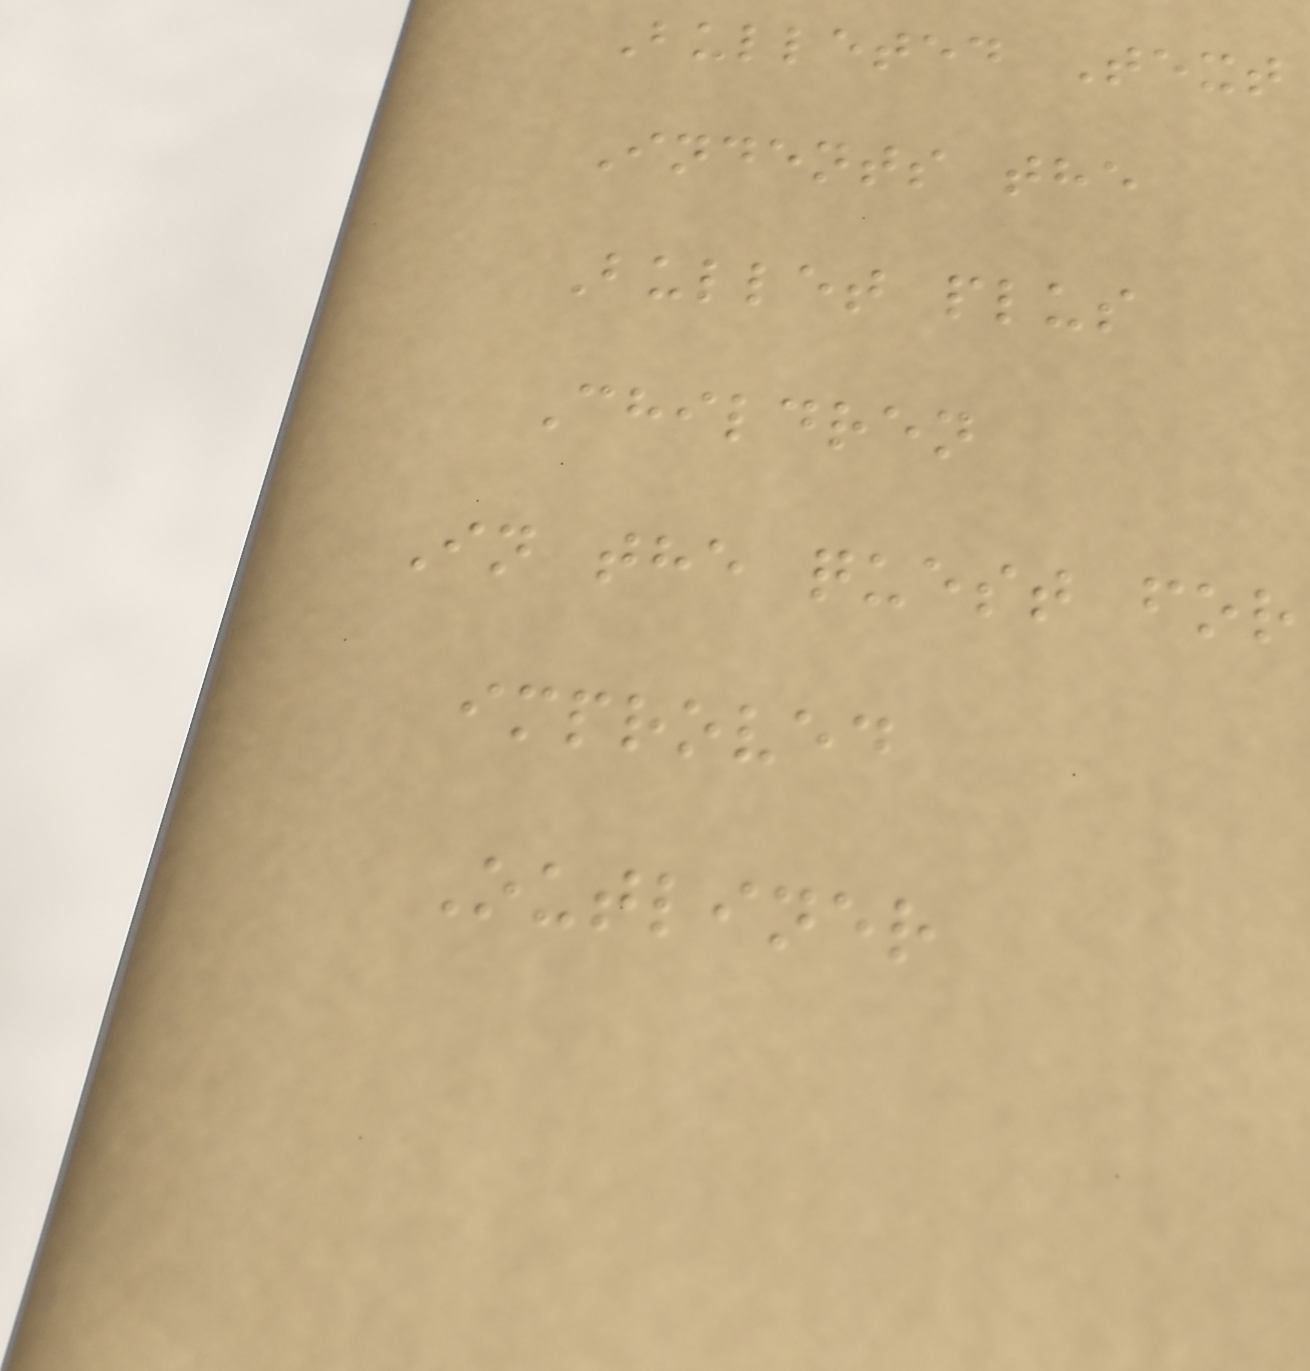Bulleted Text
Indents the
Bullet plus
Children
In the quest for
improved
Outliner
